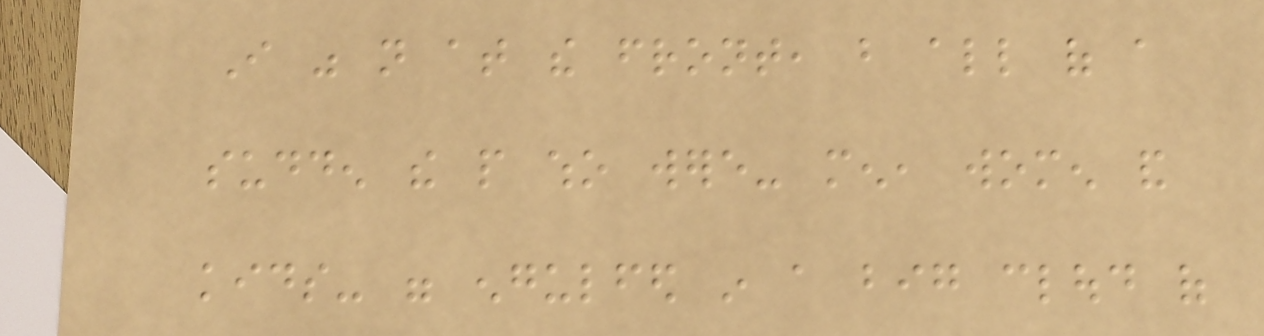I was not at the front, but all of a
sudden the people who were- men, women and
kids- were engulfed in a big cloud of
